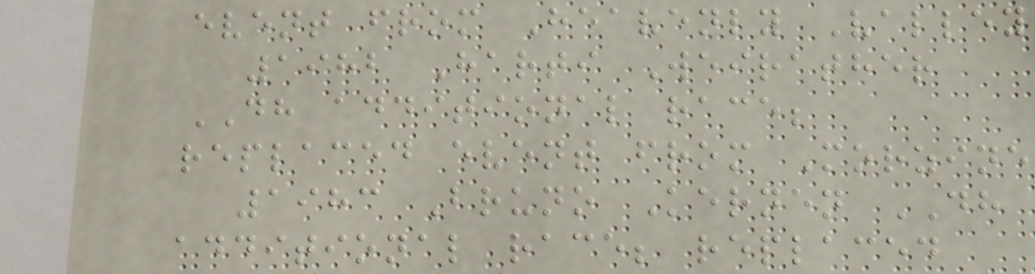event from Heavenly Valley
1982 Harti Weirather
DH additional race;
replaced event from Morzine
1983 Bruno Kernen DH
additional race; replaced
